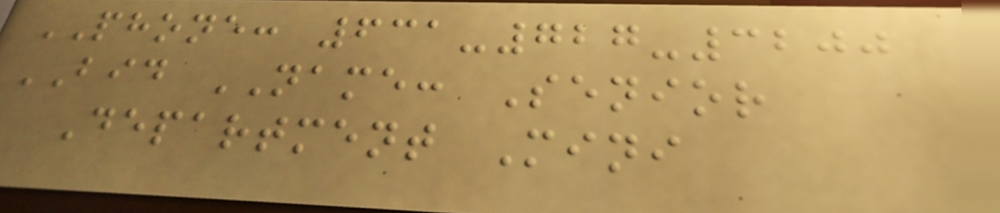PHONE: 631-727-3200
BID NAME: Senior
Department Mini
